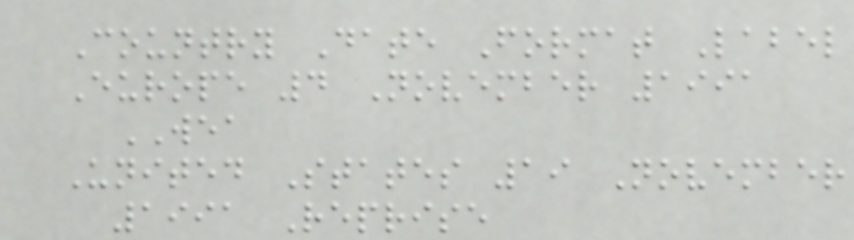Country Date Format Label
Europe 4 November 1991
WEA
United States 19 November
1991 Reprise
